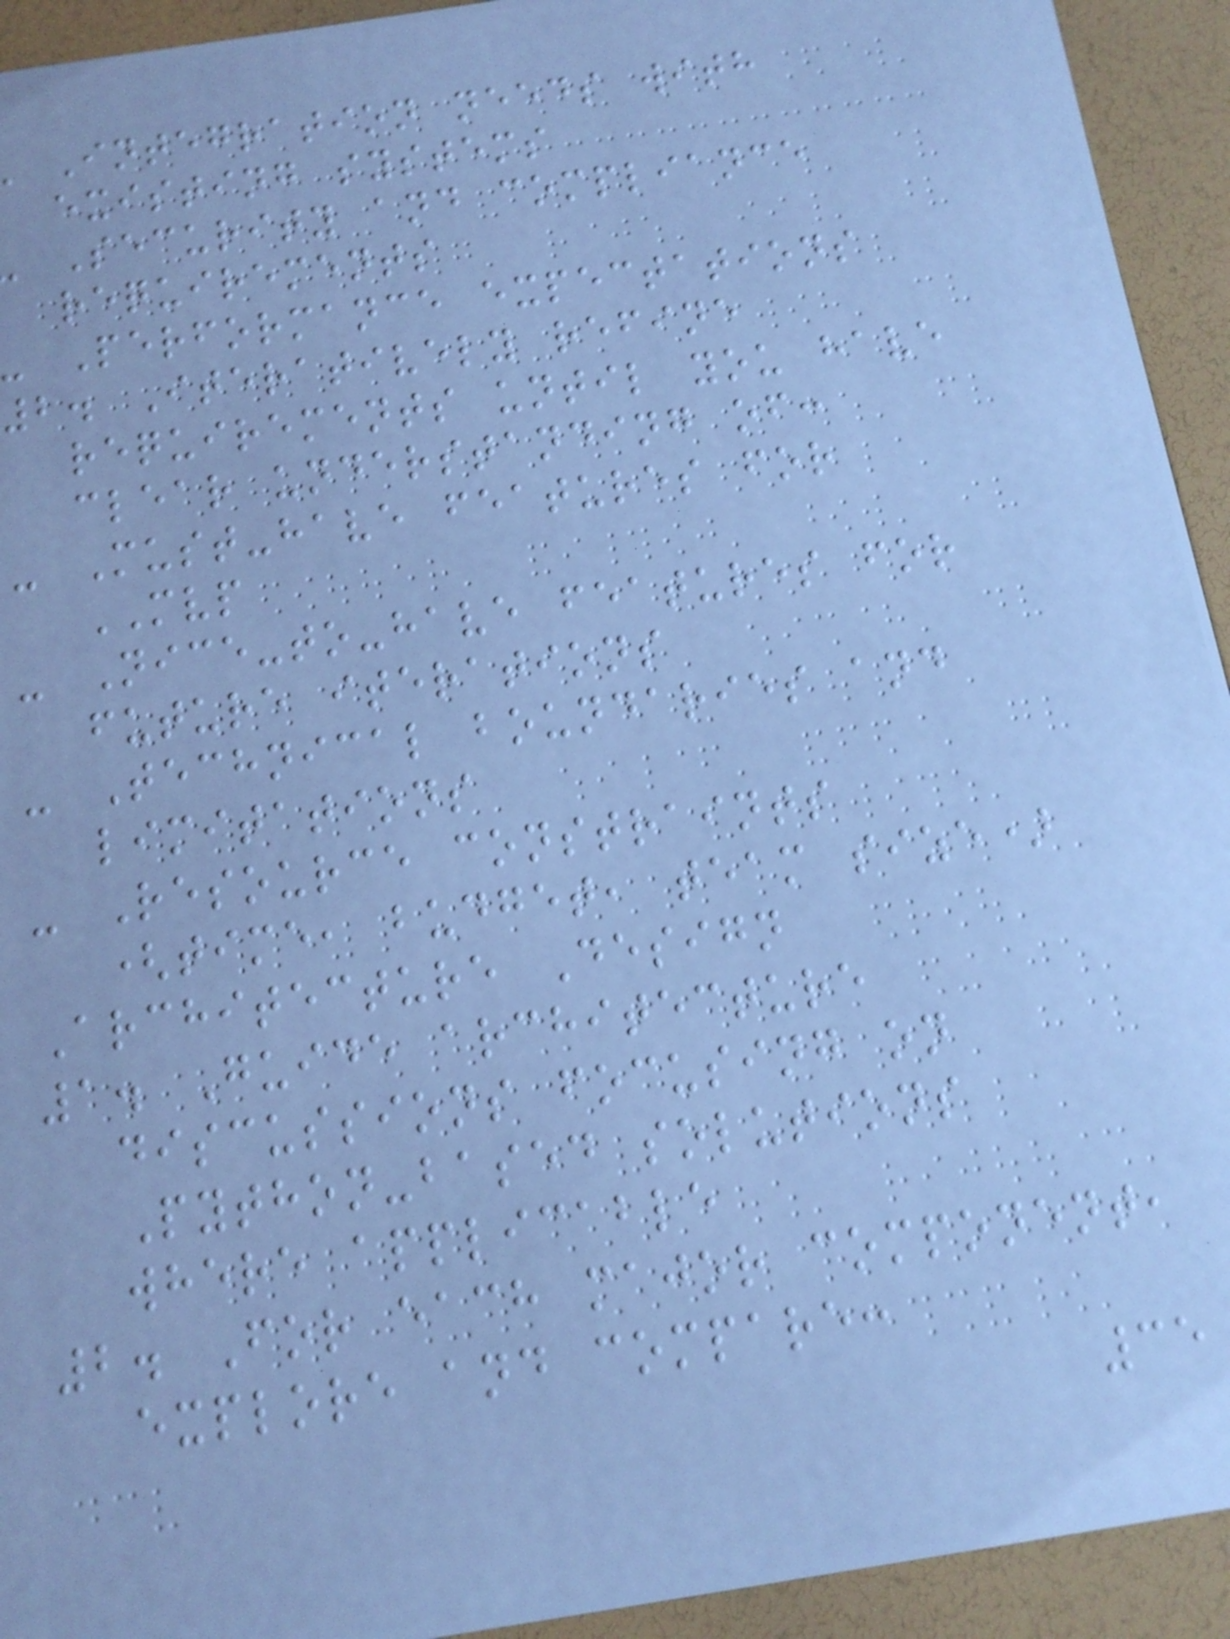Integration needs with
existing systems
Security and compliance
requirements
Performance expectations
2. Iteratively refine
requirements until you have
clear understanding of:
- Must-have features for
MVP
- Nice-to-have features for
future iterations
- Technical boundaries and
limitations
- Resource constraints
(time, budget, team size)
Architecture Design
1. Guide architecture
discussions focusing on
Python-based solutions
where applicable
2. For each major component,
explore and compare:
35
